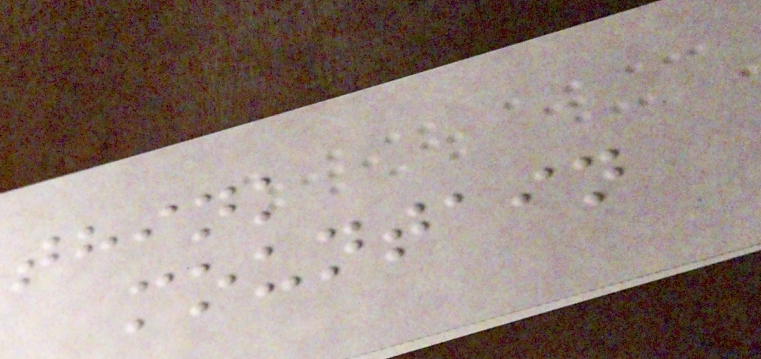think
mountain
